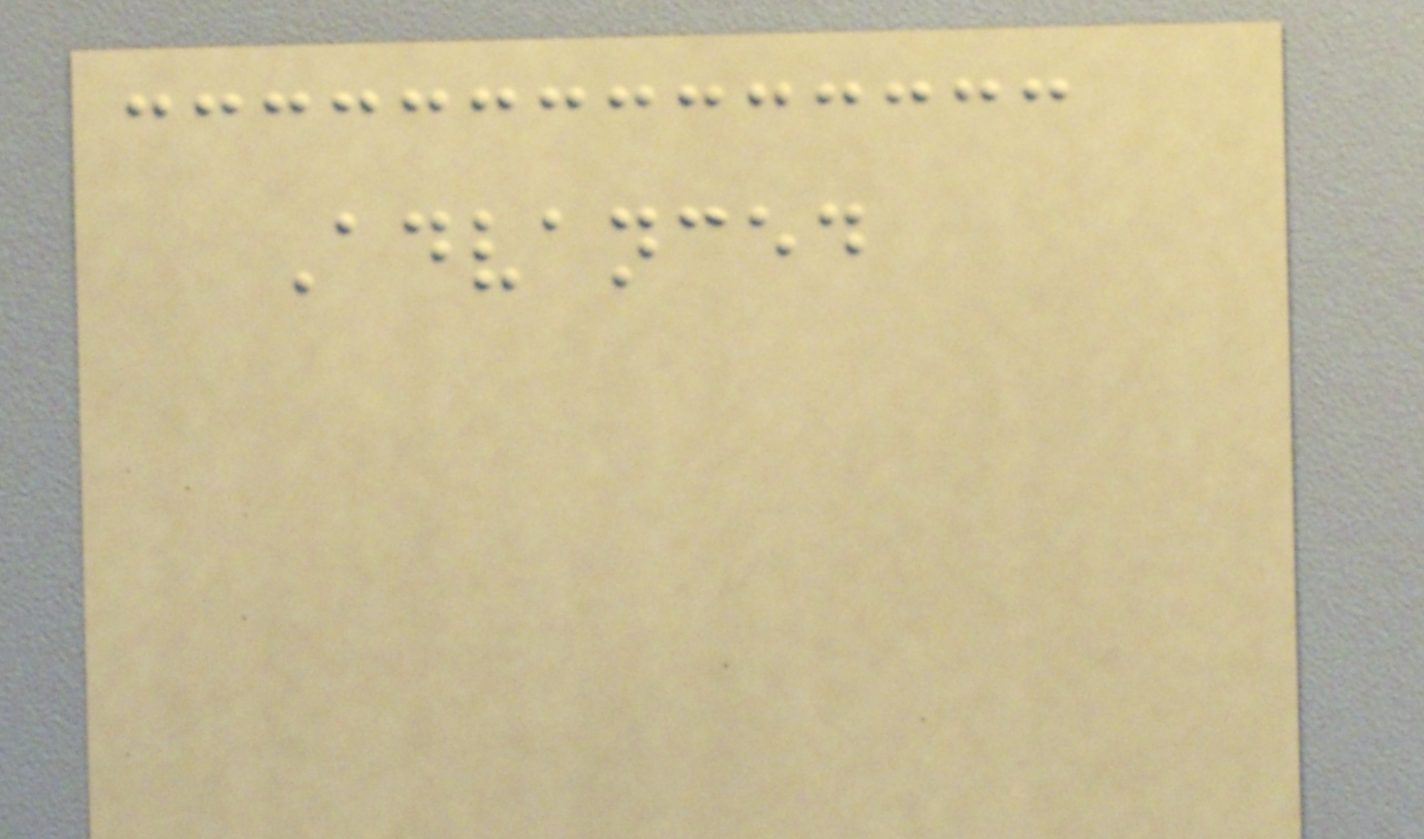Advanced
